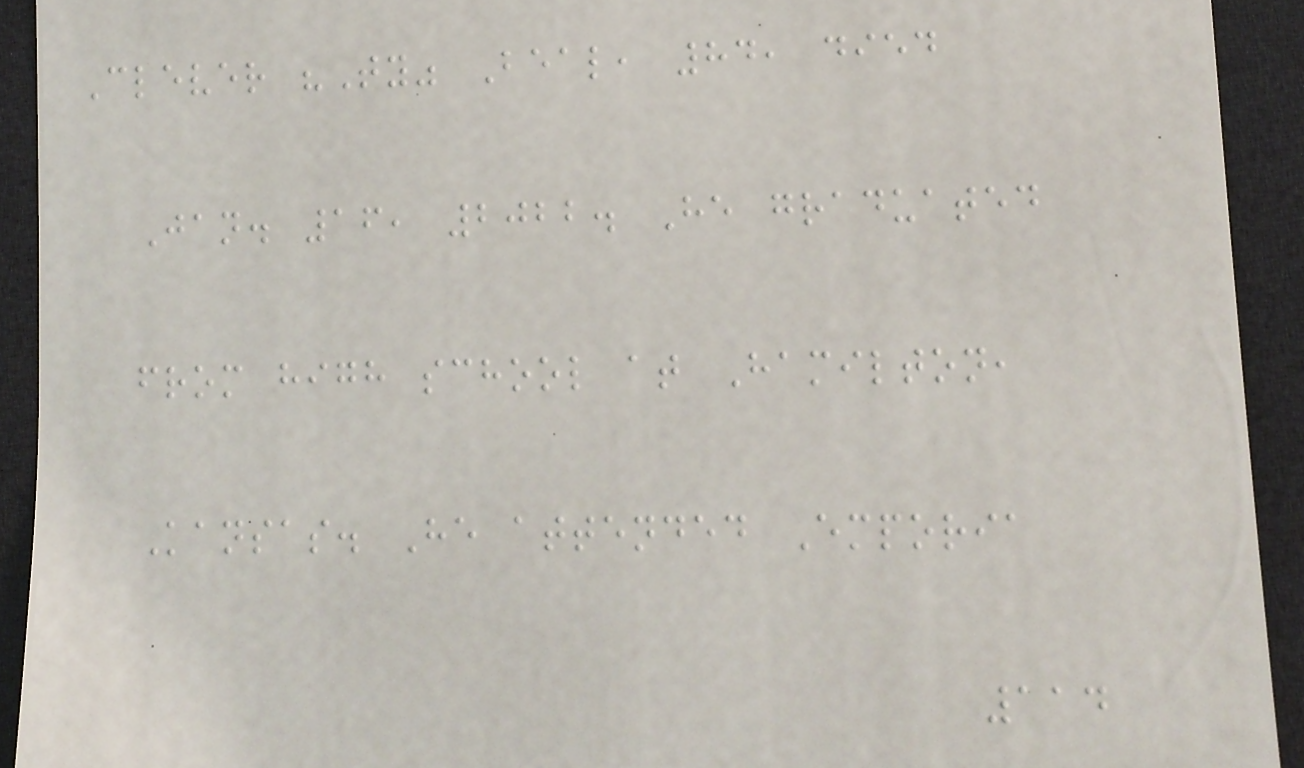Clever "Ty" Beal, 84, died
Jan. 16, 2022. He graduated
from high school at Hamilton,
Kansas. He attended Emporia
114
